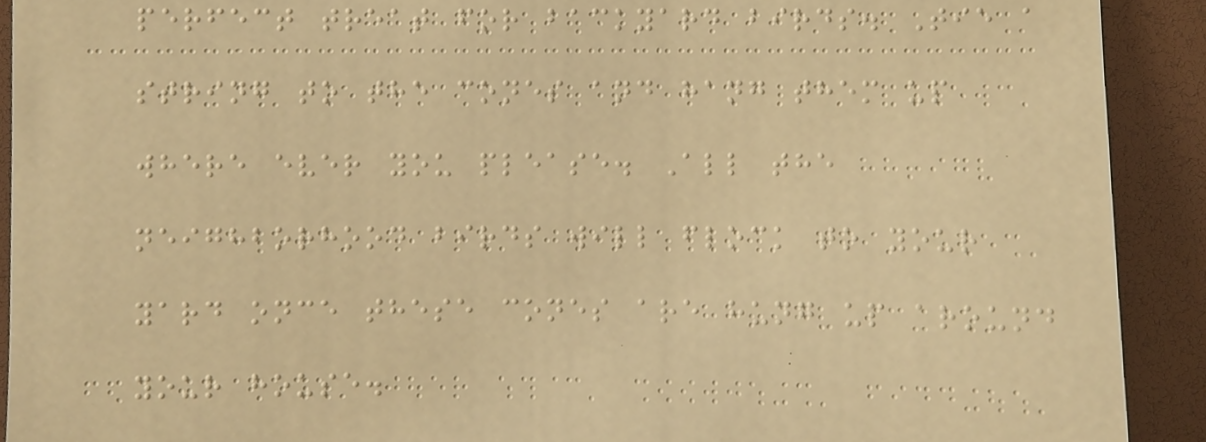perfect treat for backyard birds. Tie a
string to the cones and hang them up
where ever you please. All the
neighborhood birds will flock to your
yard once these cones are hung up around
your house.
